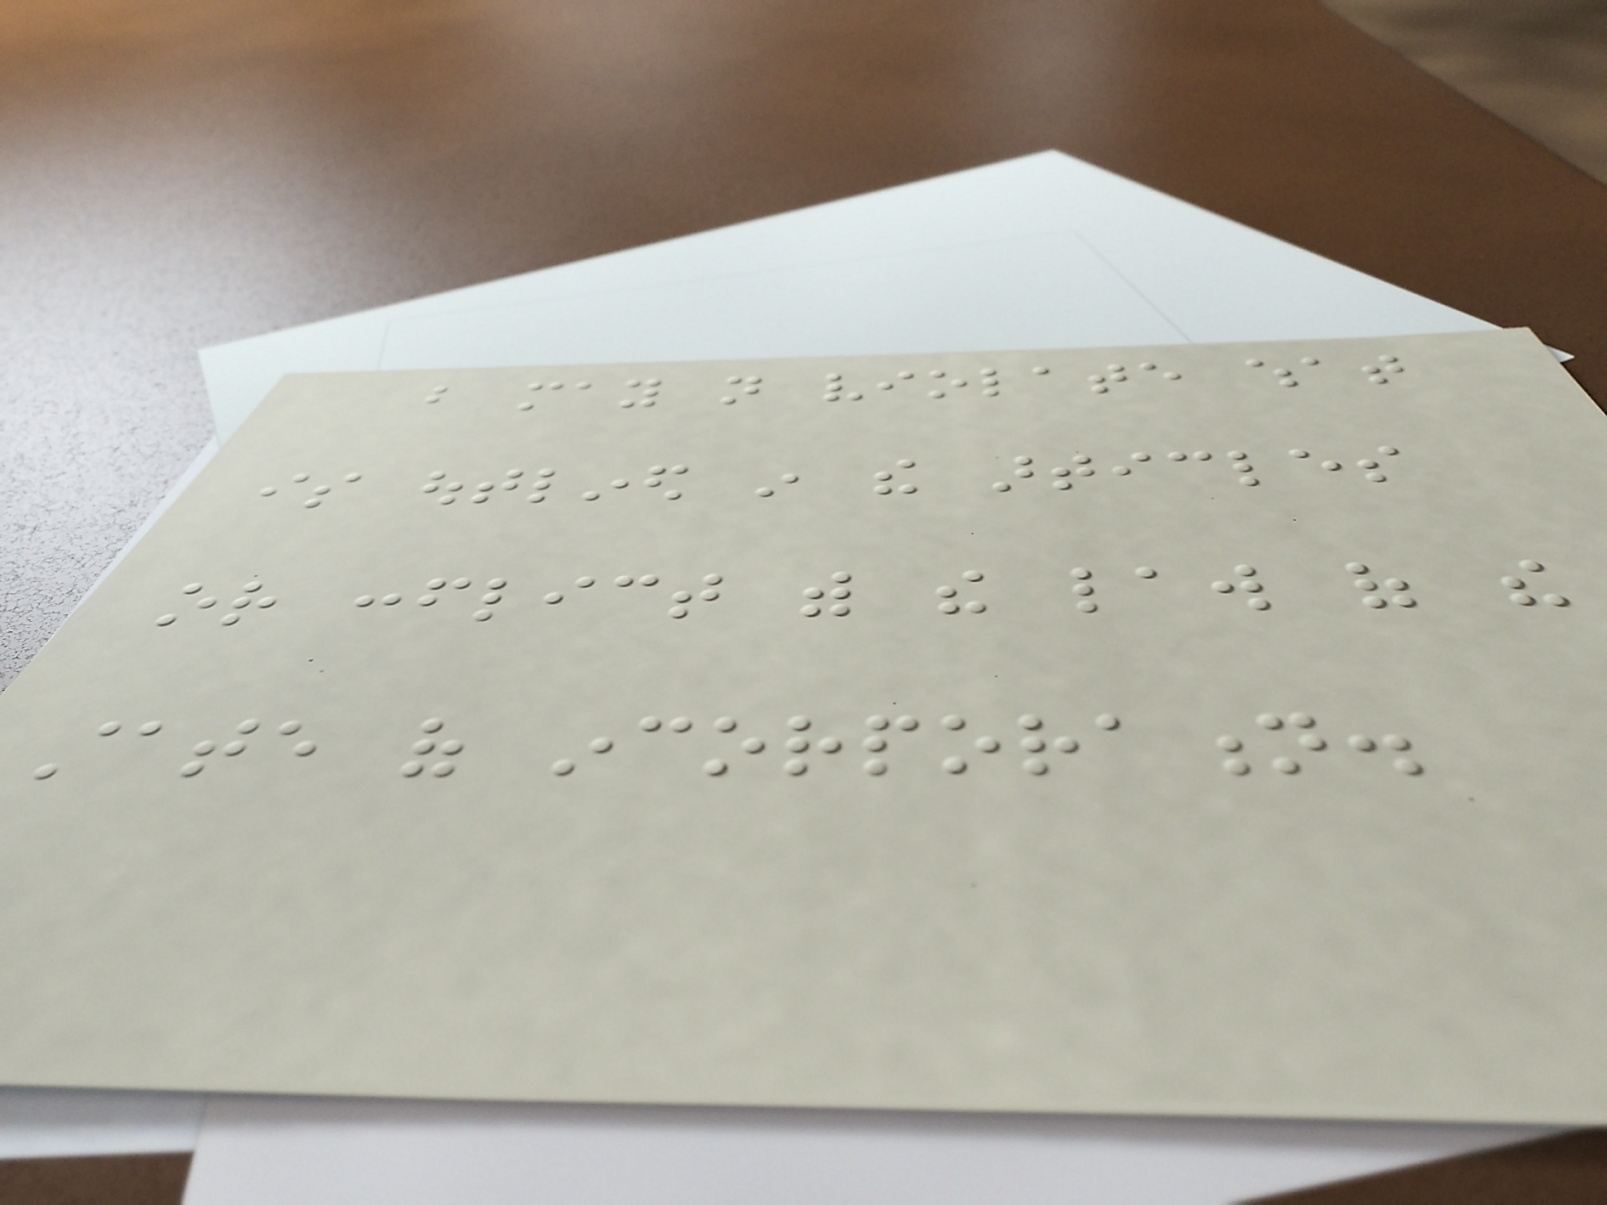but may not violate what
is outlined in the articles
or conflict with the law of the
state of incorporation.
